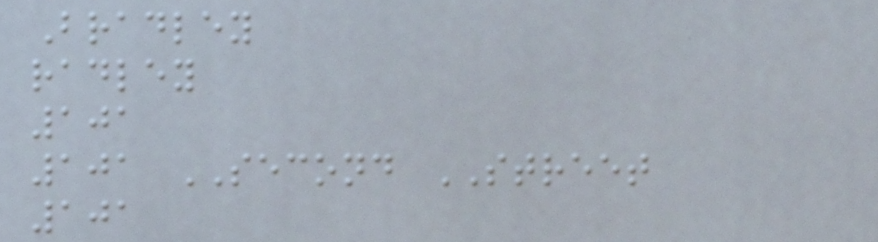Bradley
radley
101
101 SECOND STREET
101
